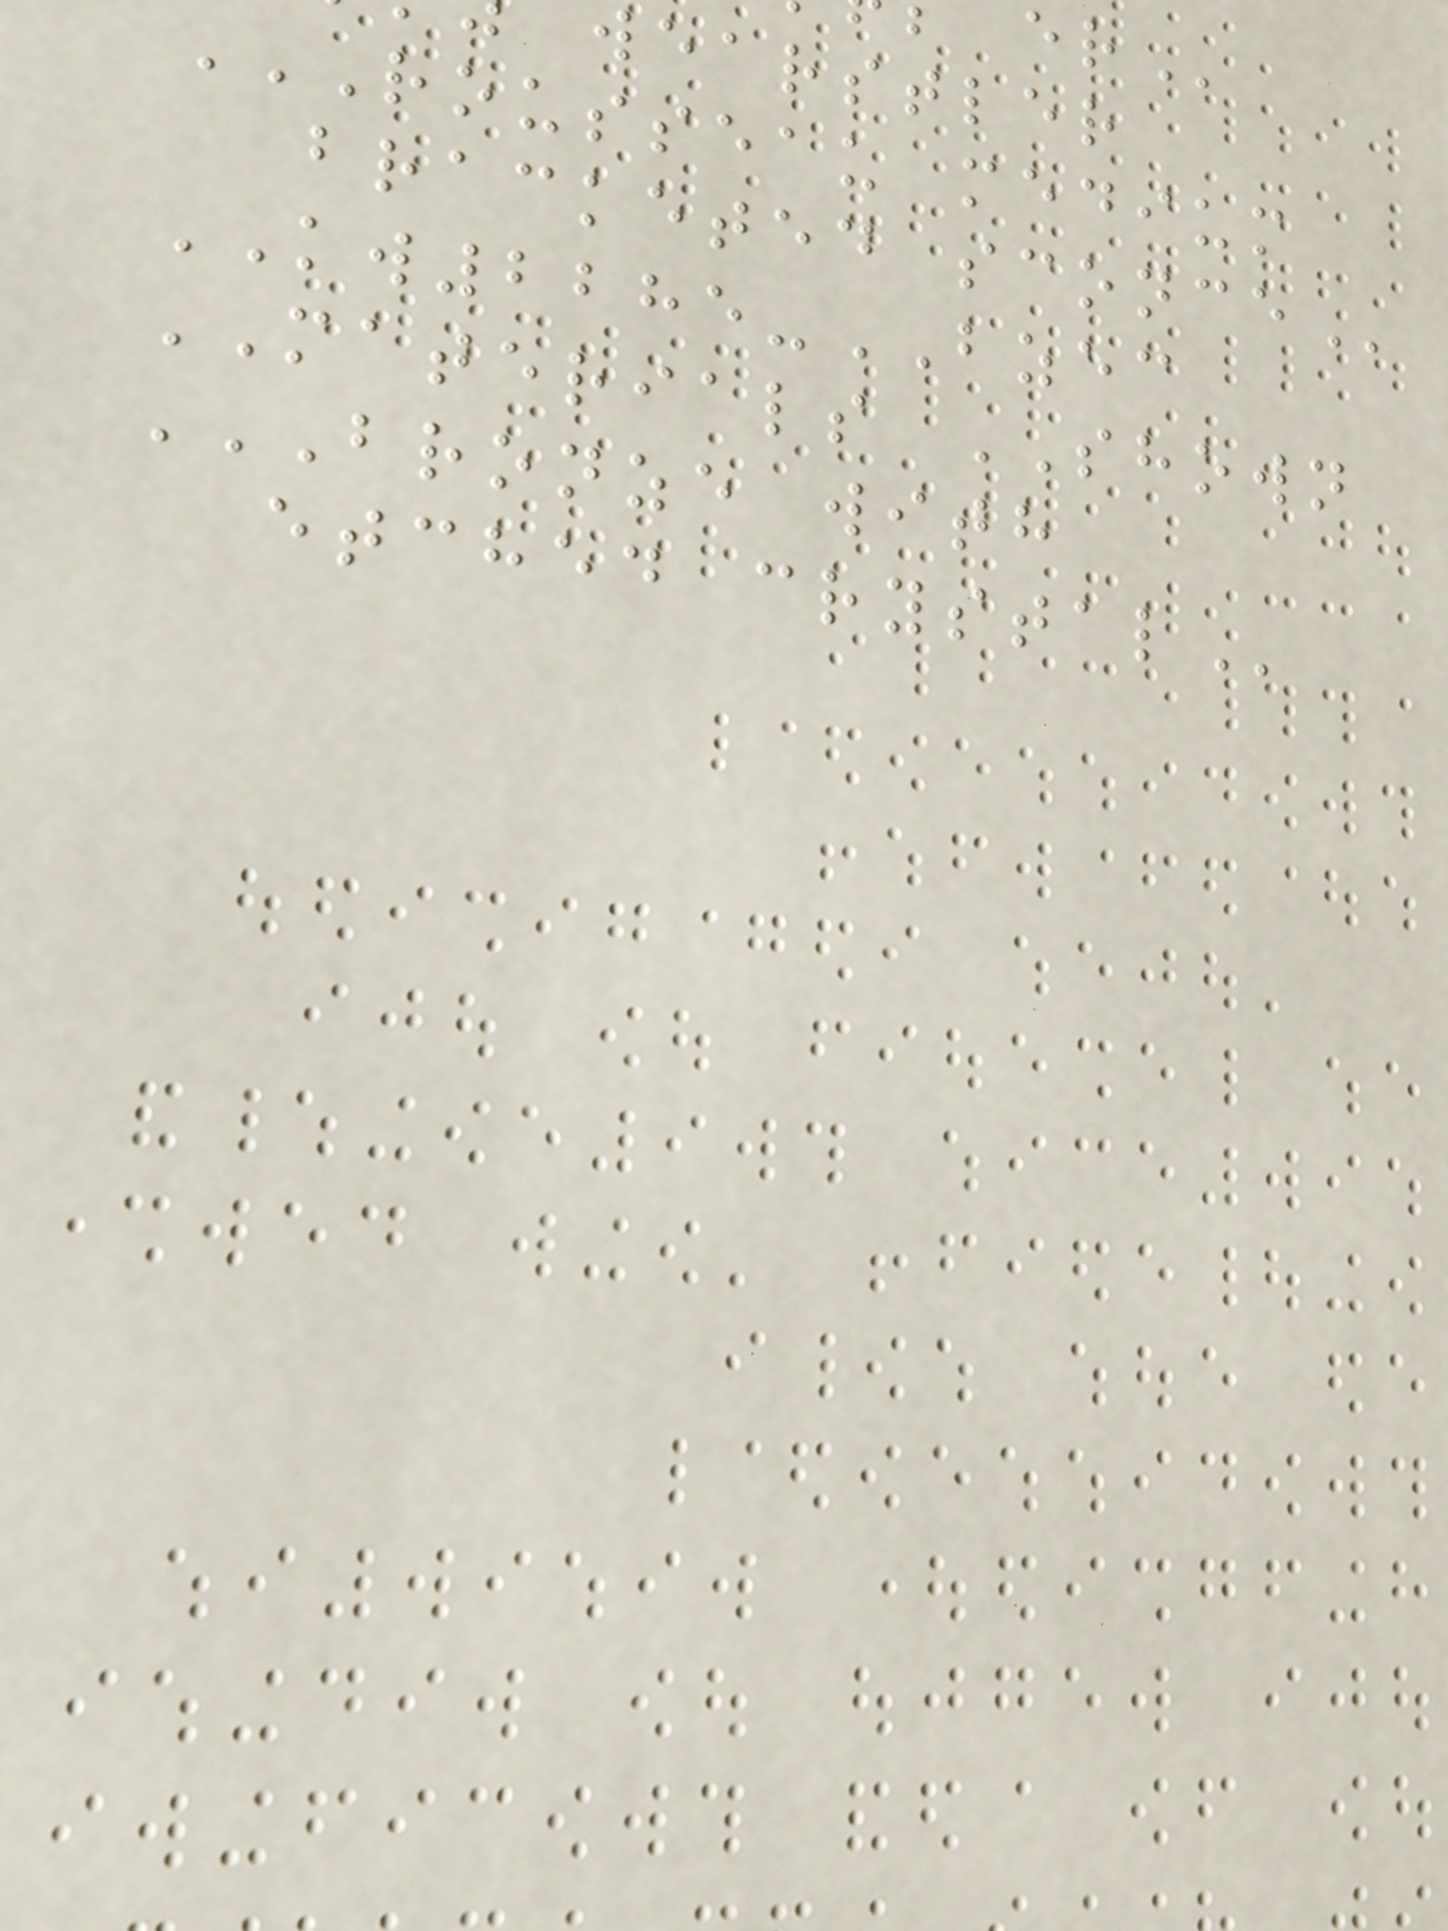wearstler
ROUSSEAU MEDIUM
bracketed
KW2285-BZEC
MATERIALS SHOWN
BRONZE WITH
etched
